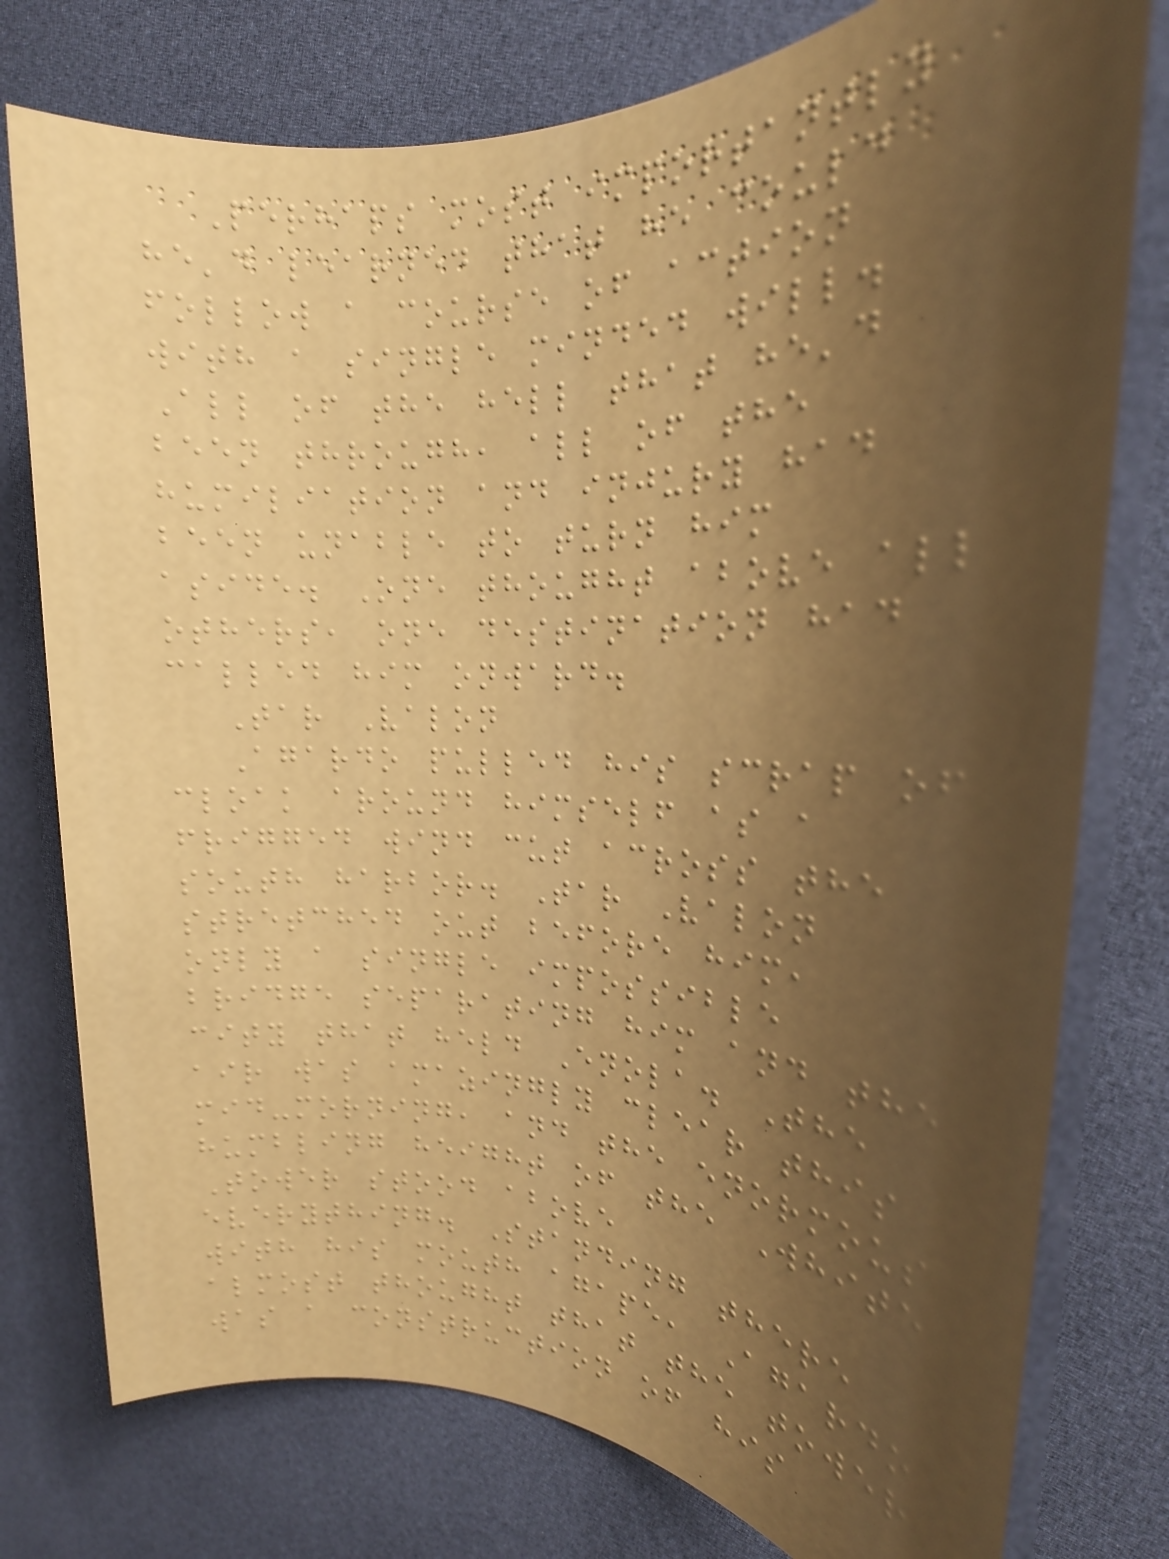Perhaps most importantly
he'd learned that he could
follow a course of action
with a single minded will.
All of the hell that he'd
been through, all of the
humiliation and injury had
been unable to turn him
aside. One thought above all
others, one destination had
called him onward.
Tar Valon
Agardo pulled his scrap of
cloak around himself as a
frigged wind cut across the
south harbor. Tar Valon
stretched out before him,
only a single impossible
bridge separating him and the
city that held Enola. The
air was amazingly clear this
mid-morning, and the enormous
humbling height of the White
Tower stood above
everything. Standing there
with his mouth agape, Agardo
almost thought that the tower
was a construction of his
